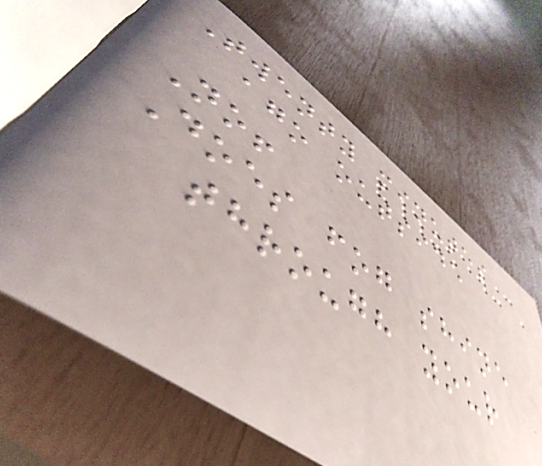Twenty minutes
ago outside
No!
Does fog shine
through your
